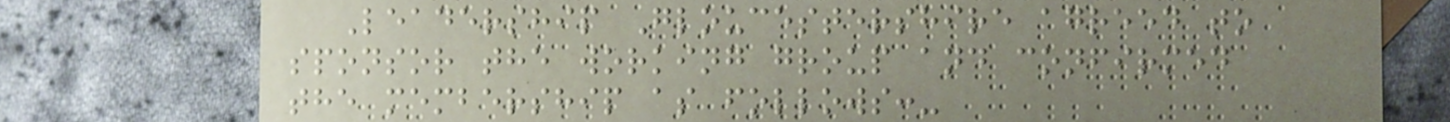Leadership Gloucestershire agreed to
sponsor the working group and confirmed
the membership as follows:-
